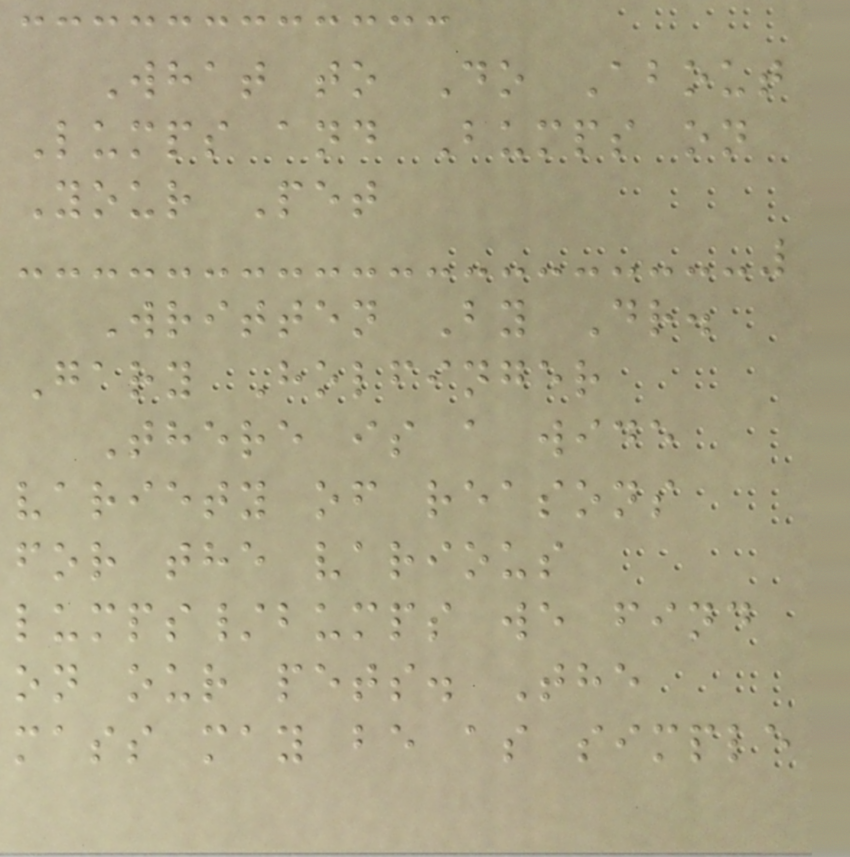What to Do About
Lumps and Bumps on
Your Pet
Written By Dr.
Gary Holfinger
There is a wide
variety of reasons
for the various
lumps/bumps we find
on our pets. The
mass may be as simple
